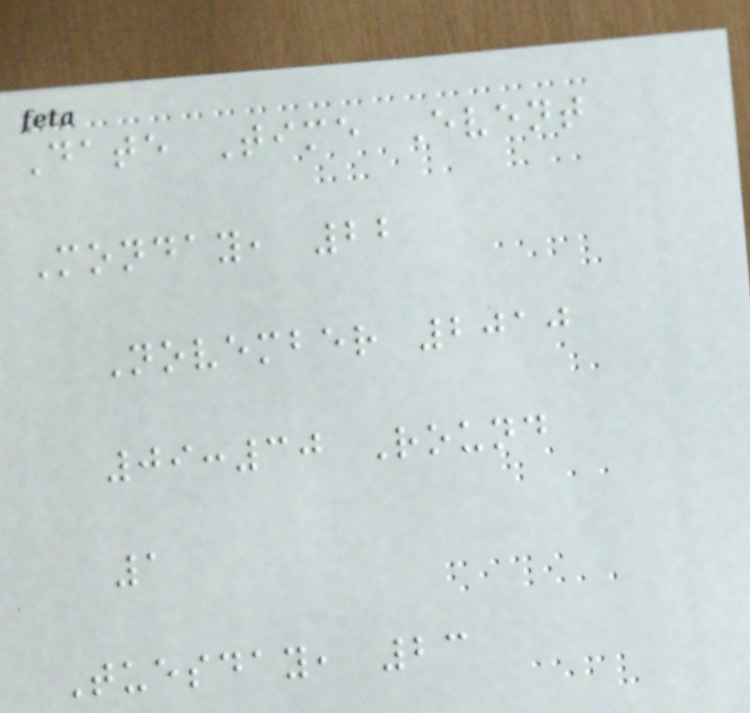Date Time Event
Monday, 22
November 2010
09:30 Round
1
Tuesday, 23
